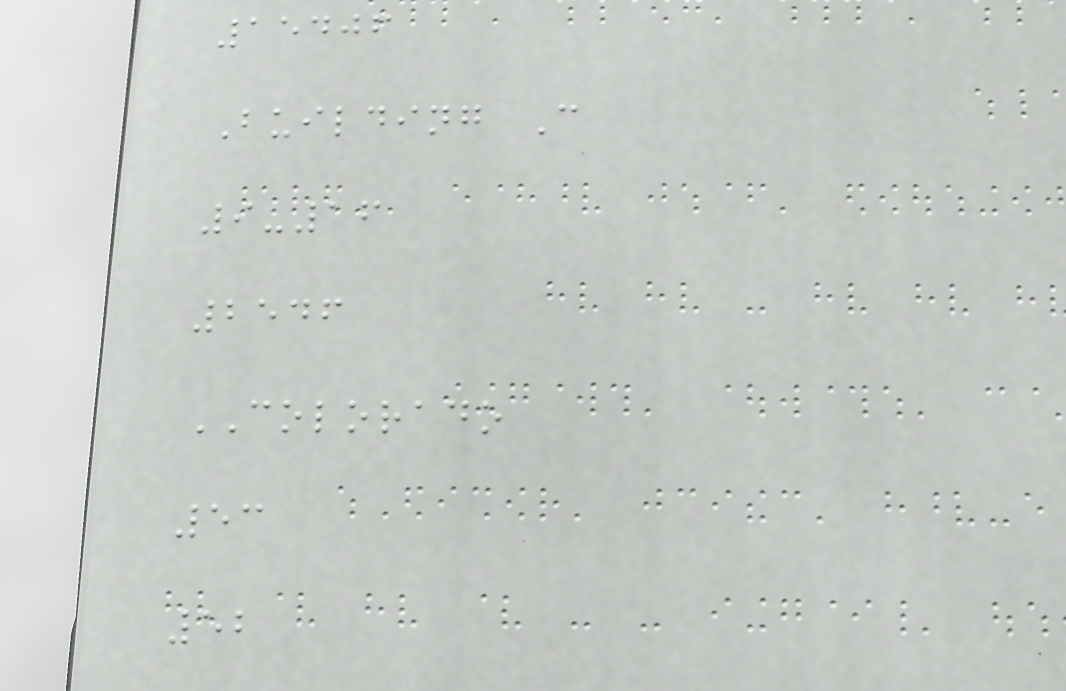15406
Building C
9-16
2546
COLORADO
53
52
